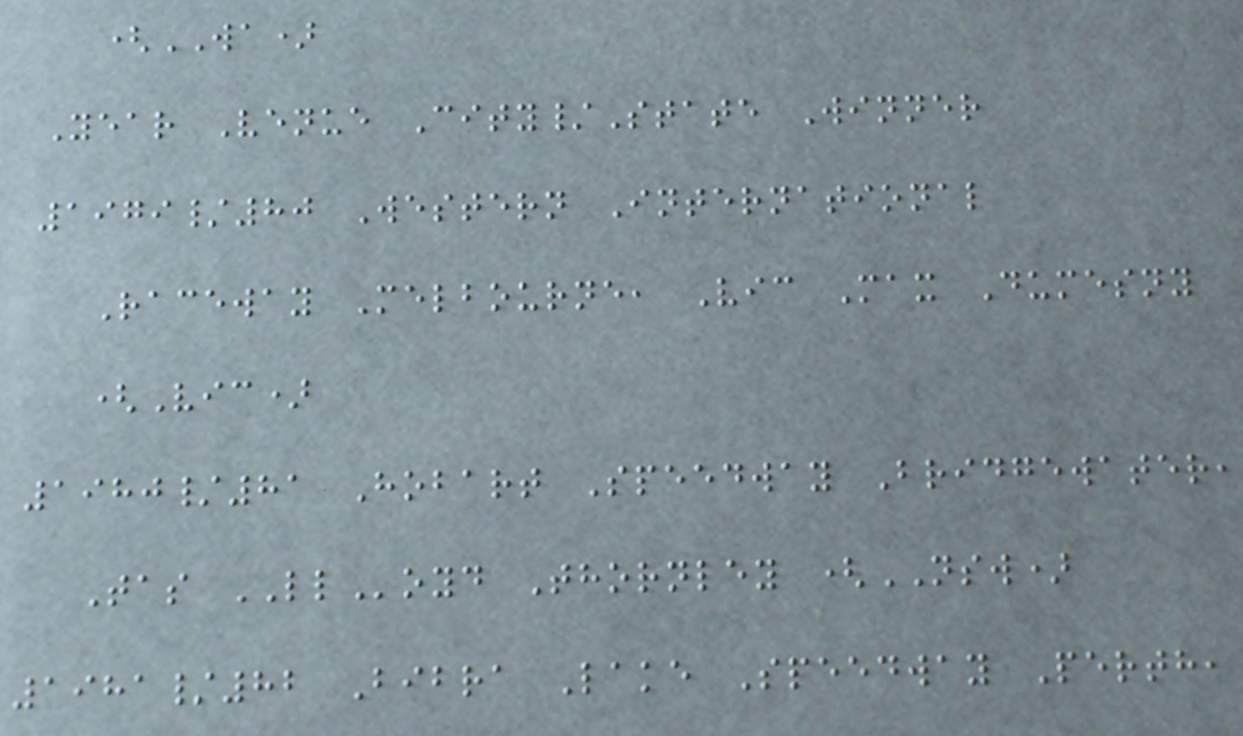(WA)
Year Venue City/State Winner
1979/80 Western International
Raceway Melbourne, Vic Max Dumesny
(Vic)
1980/81 Hobart Speedway Bridgewater,
Tas LLoyd Thornley (NSW)
1981/82 Bibra Lake Speedway Perth,
